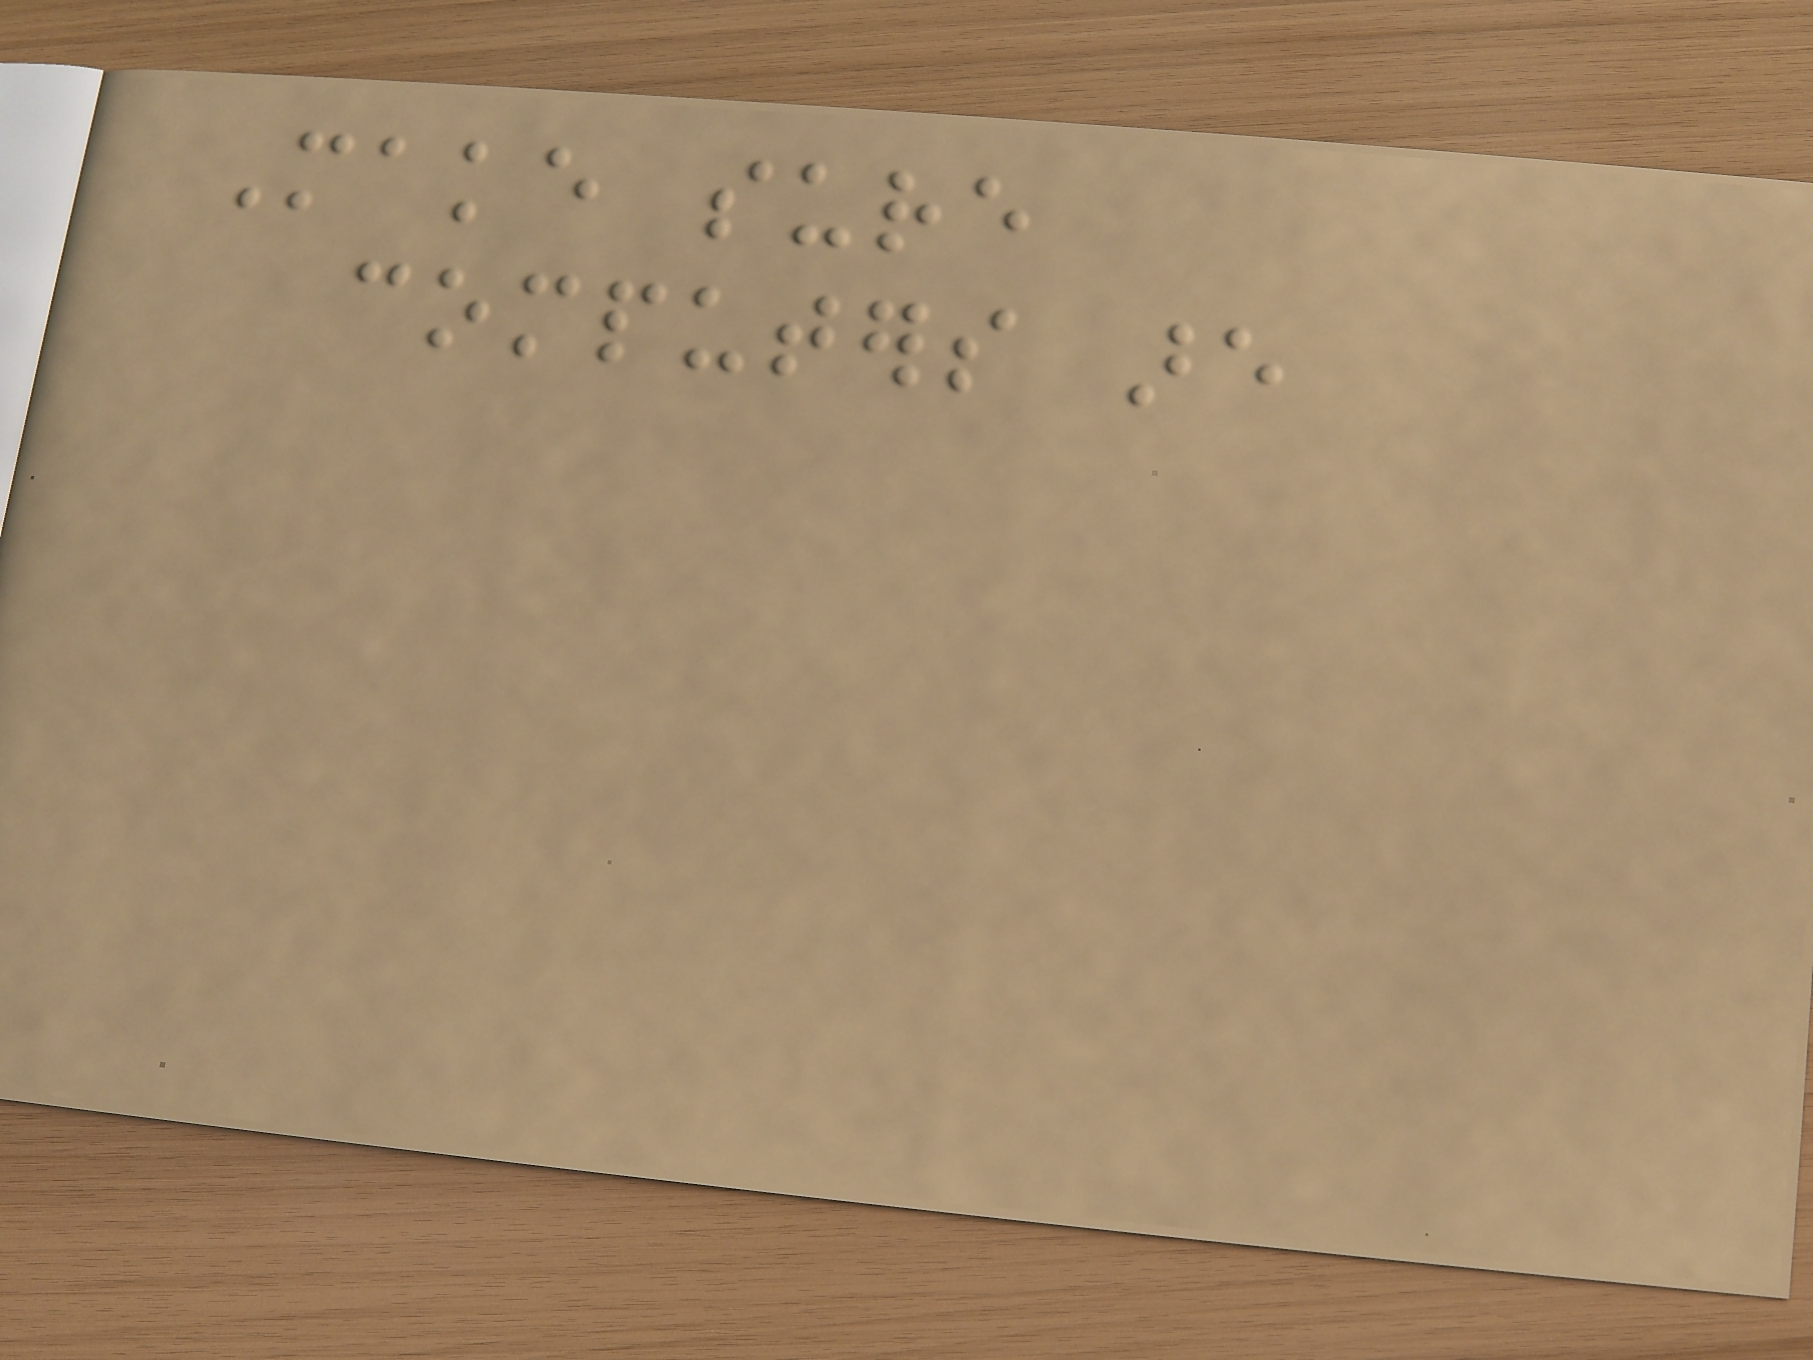Make sure
computers are
